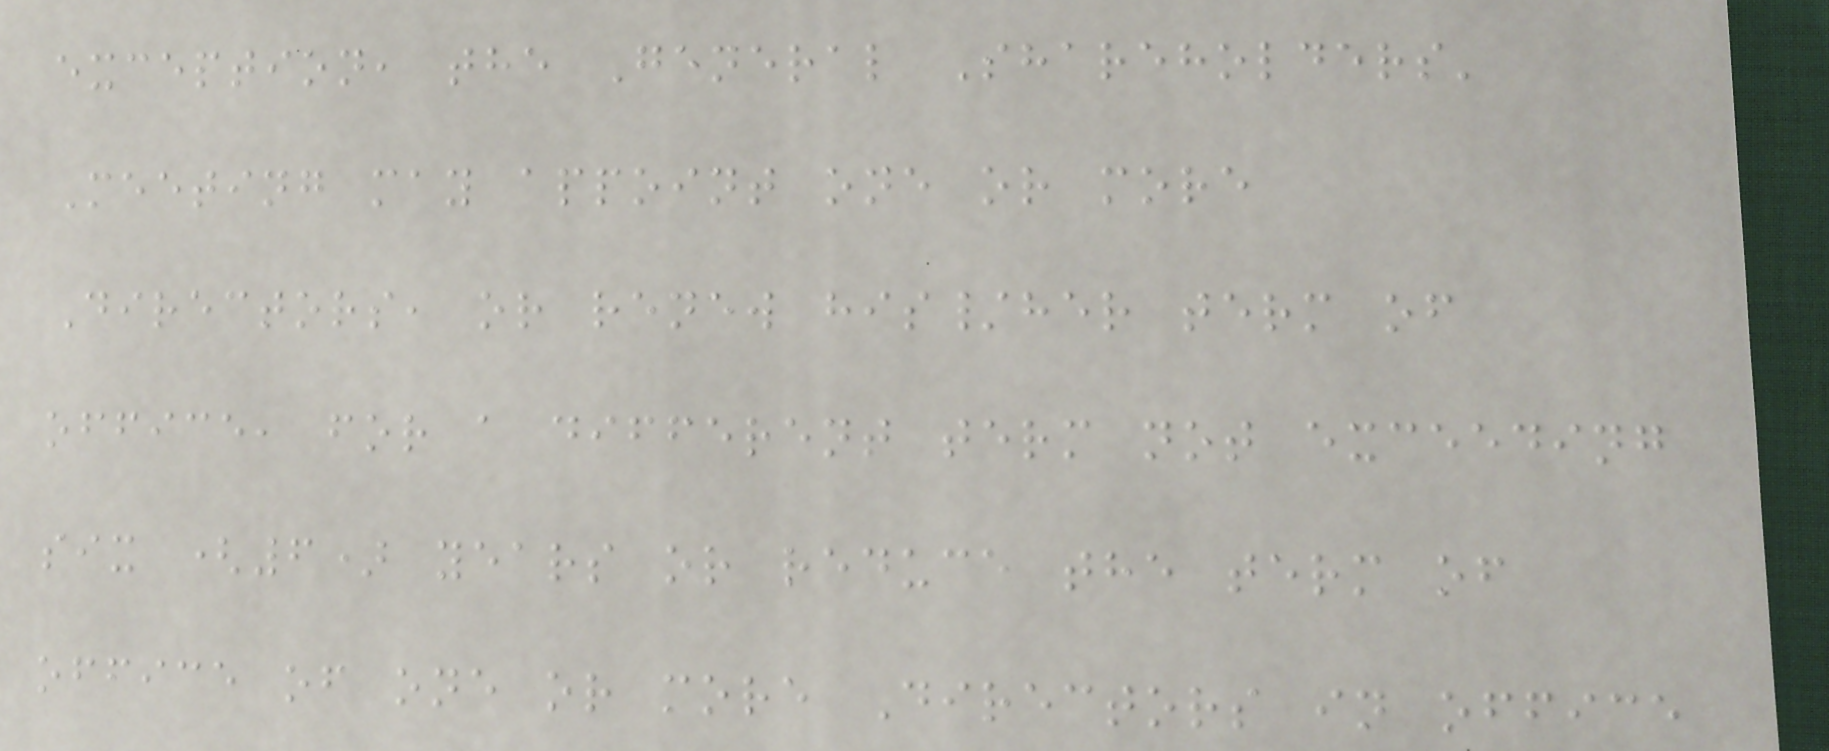exception, the General Shareholders'
Meeting may appoint one or more
Directors, or renew his/her term of
office, for a different term not exceeding
six (6) years or reduce the term of
office of one or more Directors in office
